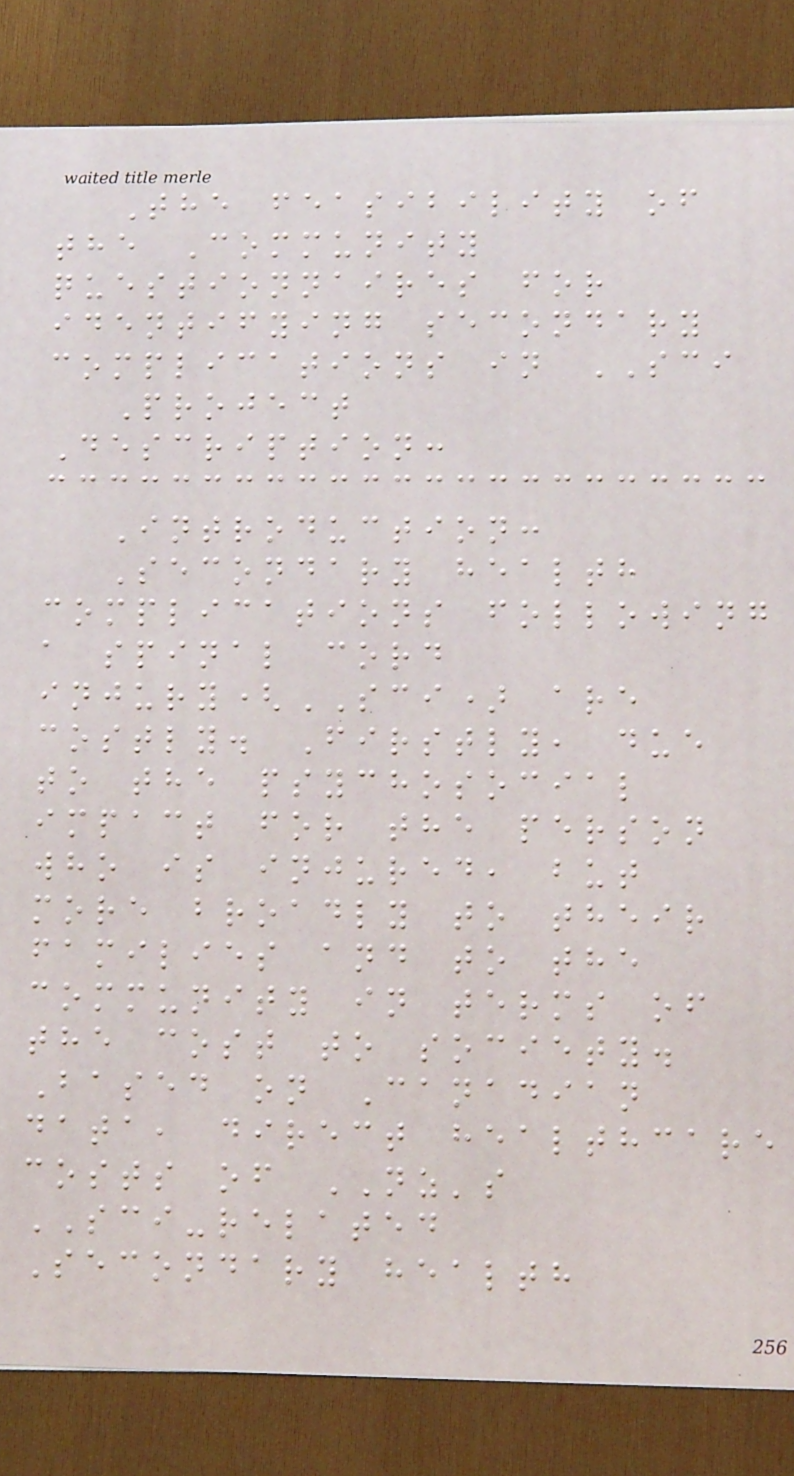The feasibility of
the Community
questionnaires for
identifying secondary
complications in SCI
Project
Description:
Introduction:
Secondary health
complications following
a spinal cord
injury(SCI) are
costly. Firstly, due
to the psychosocial
impact for the person
who is injured, but
more broadly to their
families and to the
community in terms of
the cost to society.
Based on Canadian
data, direct healthcare
costs of NZ's
SCI-related
Secondary health
